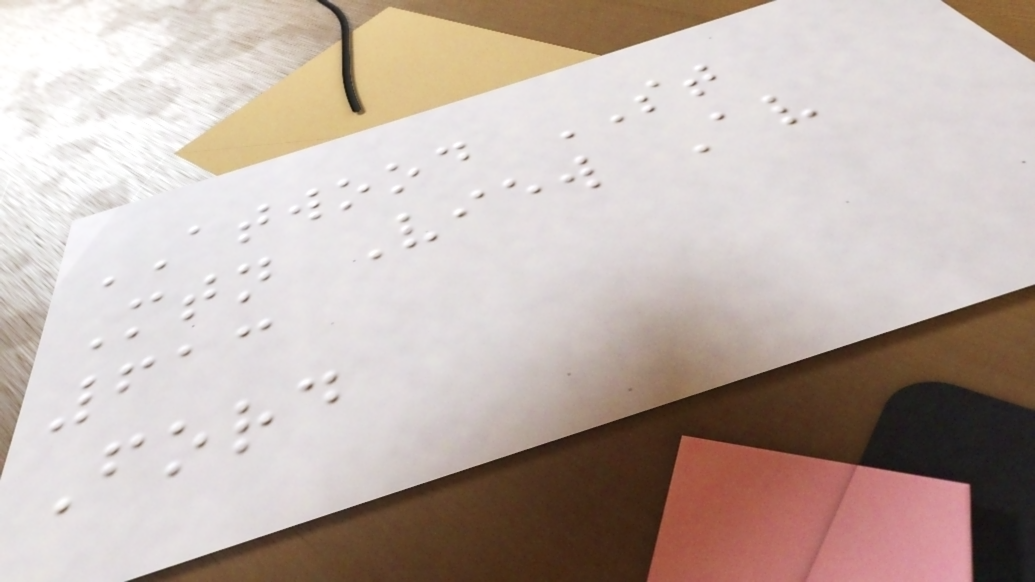ATWOOD ST
Mtn View Av
613
Ford
